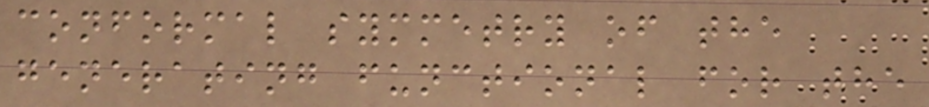conformal symmetry of the
generating functional for the
